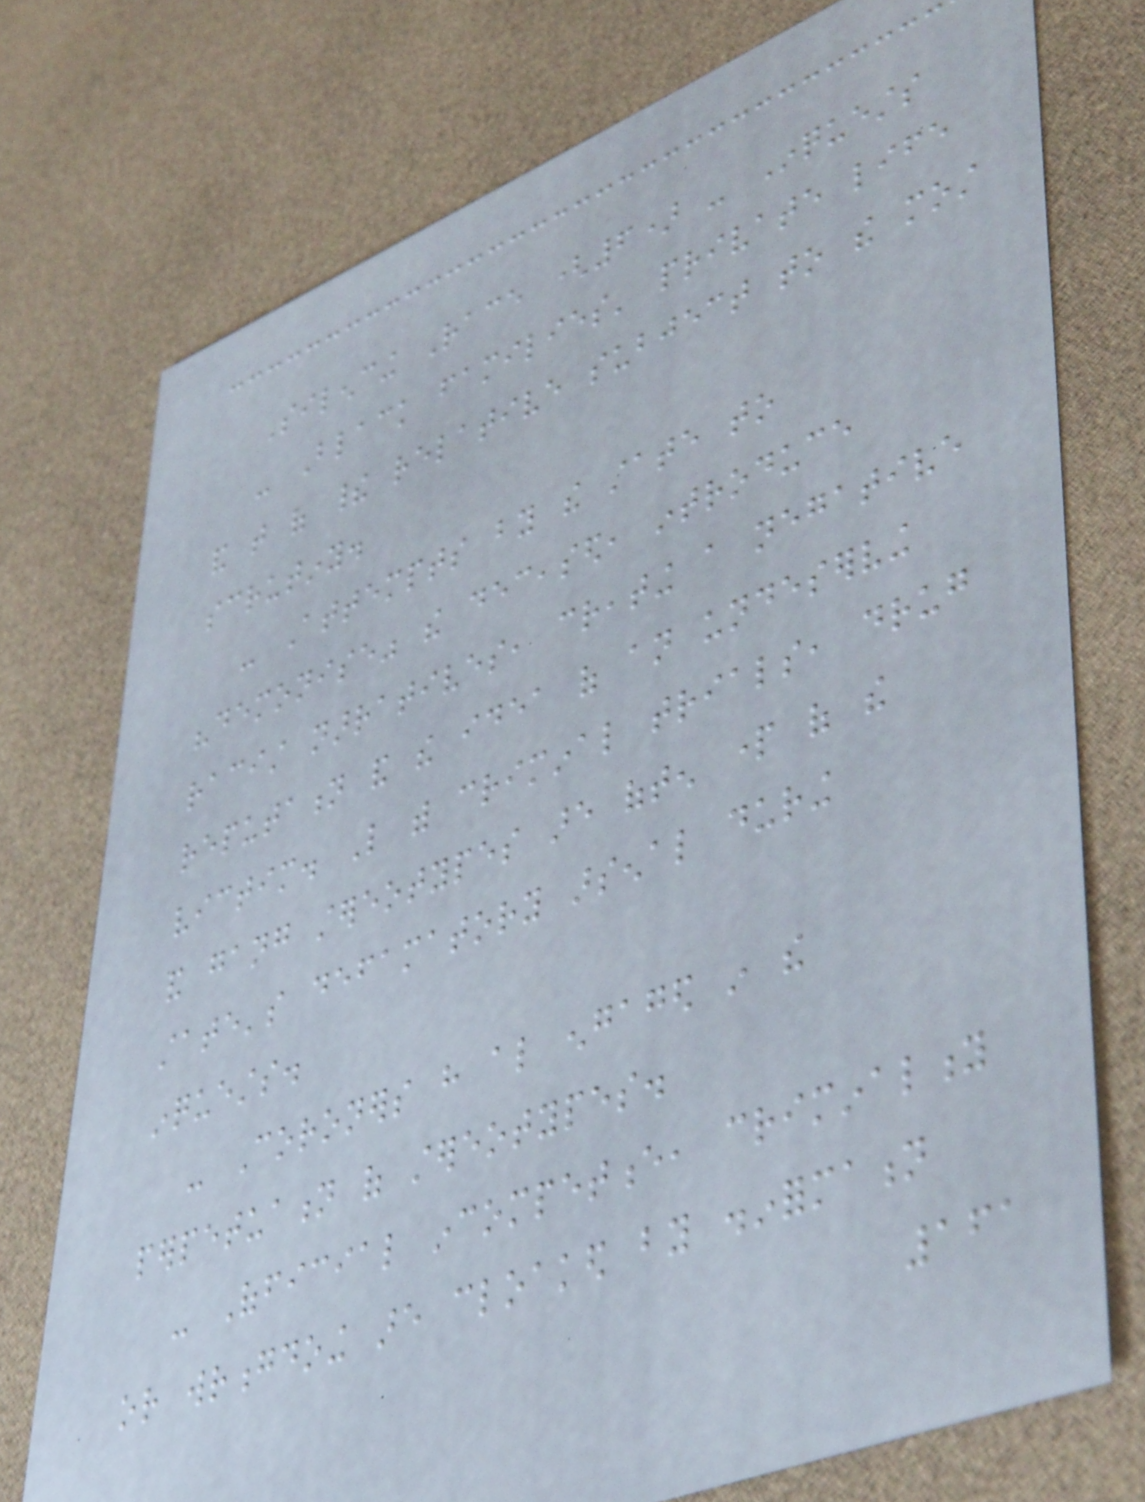Silencing Race (6) - Inquests
- Black families' private life
and that of their relative subject to the most
scrutiny.
- Attempts by the state to
"demonise" the deceased, introduce
racist narratives, creating a negative
reputation and the idea of an undeserving
victim. Like with criminal trials, drug
and gang stereotypes are often part of the
state's defamatory arsenal during
inquests.
- Coroners have also engaged in the
perpetuation of stereotypes.
- Official incompetence, criminality
or wrongdoing are cloaked by disinformation
161
